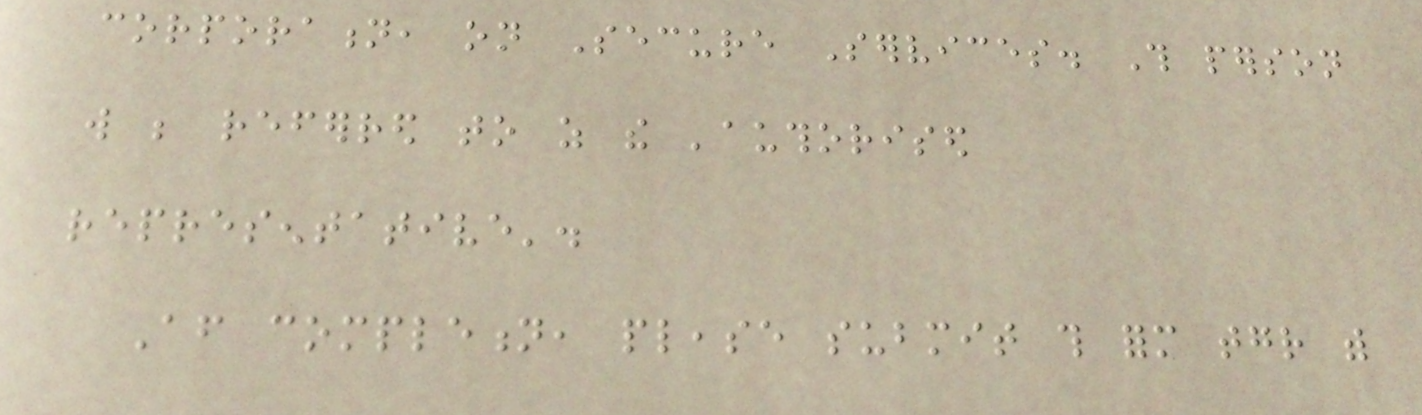corporation, on Secure Services. This person
will be referred to as the 'authorised
representative'.
After completion, please submit this form together with
